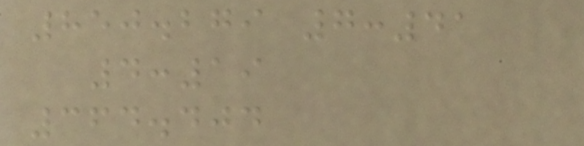850.279 7:41
4:19
364.404
